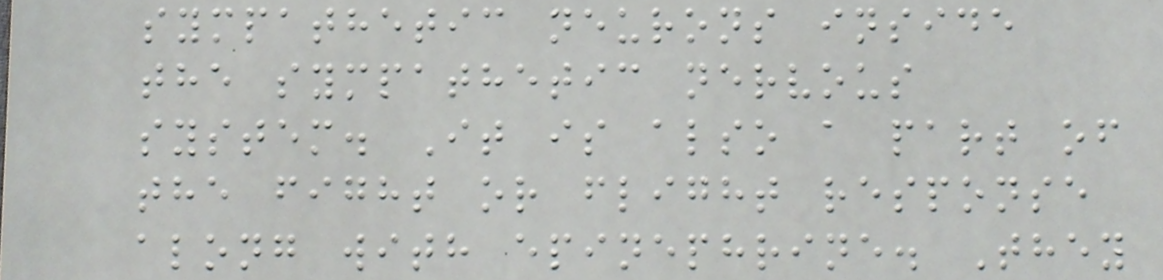sympathetic neurons inside
the sympathetic nervous
system. It is also a part of
the fight or flight response
along with epinephrine. They
